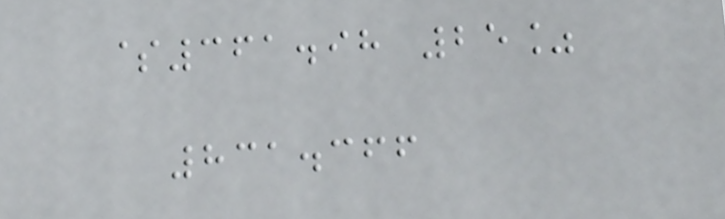$361.98 25%
831.366
